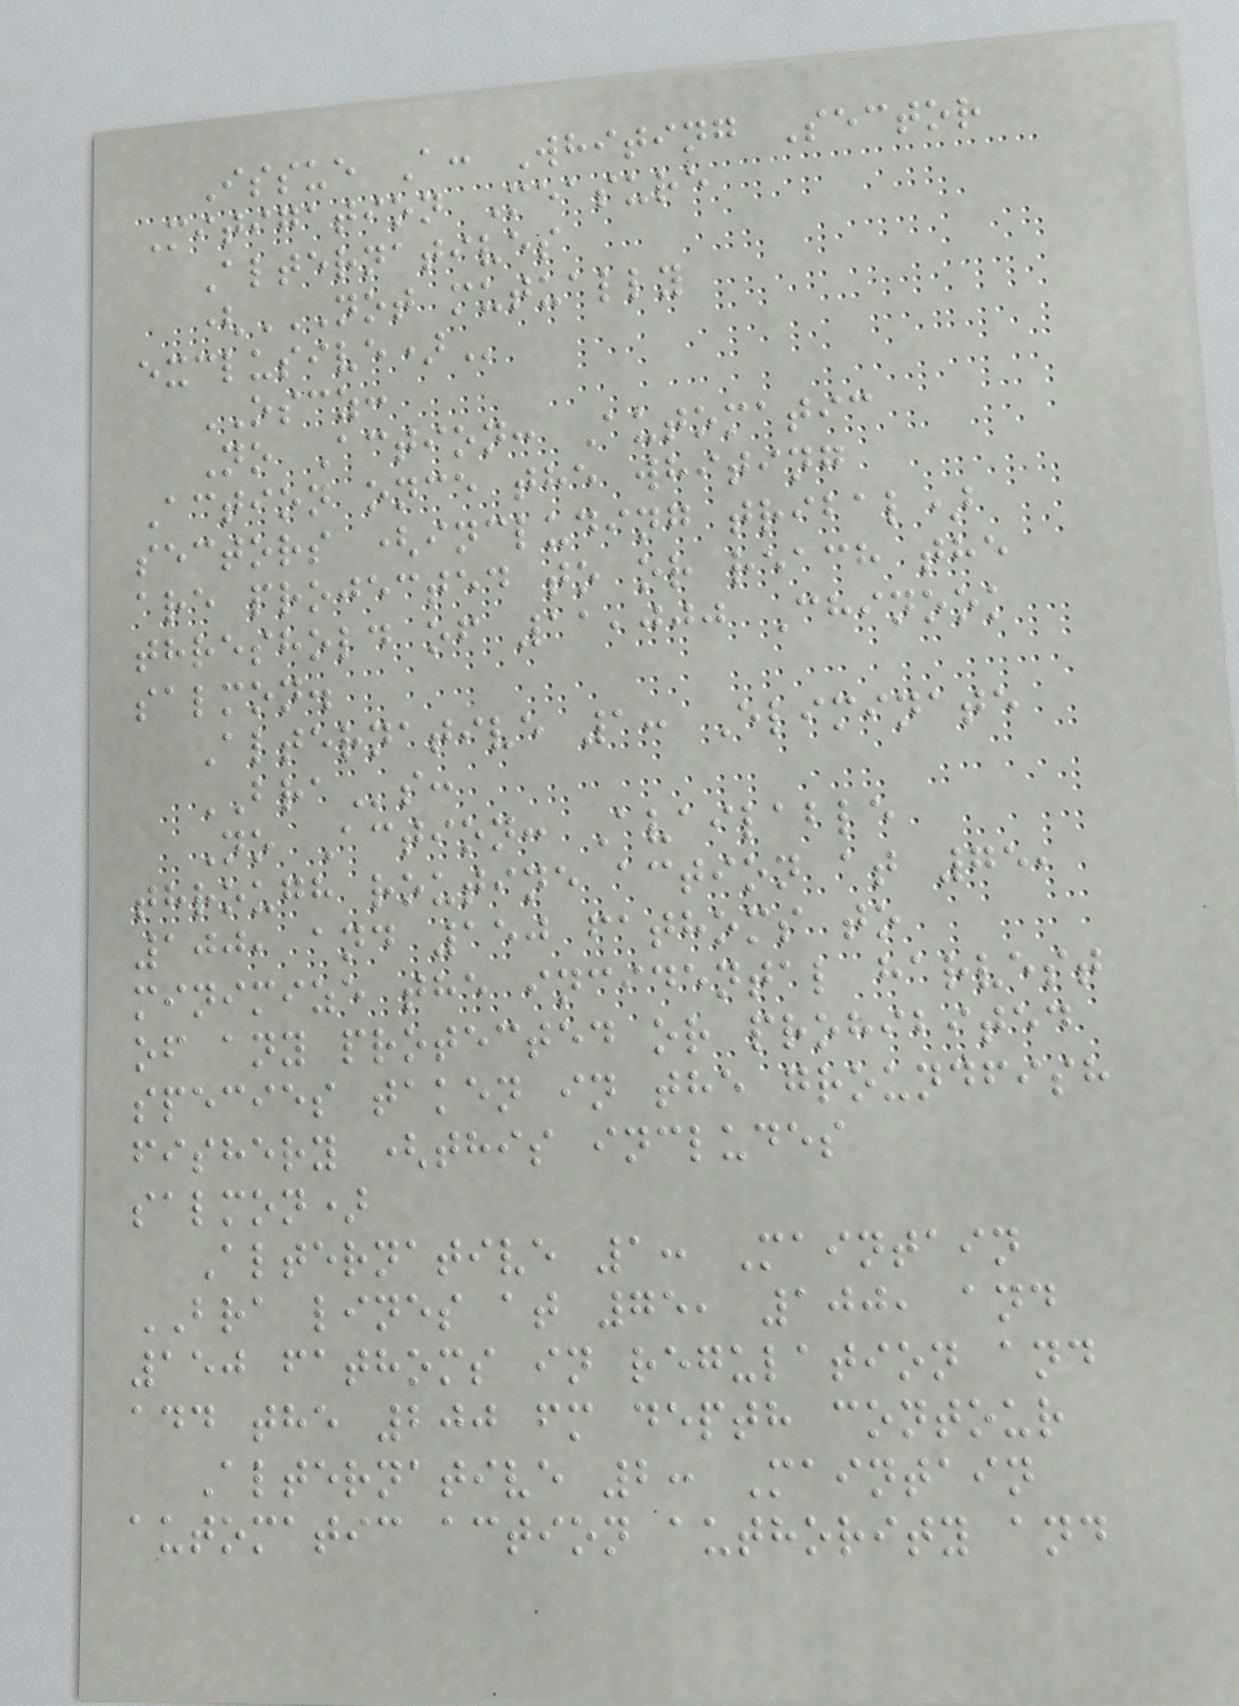Issue A: Whiting Sector
Mitigation Measure
Alternatives
(NOT MUTUALLY
EXCLUSIVE)
OSCZ:
No Action: Automatic
Action once the whiting
sectors (including tribal)
are projected to or reach the
threshold of 11,000 Chinook
salmon.
Alternative 1: Eliminate
BRAs:
No Action: Available
through routine action at 75,
100, and 150 fathoms to
minimize the incidental harvest
of any protected or prohibited
species taken in the groundfish
fishery (this includes
salmon)
Alternative 1: Maintain
BRA lines at 75, 100, and
150 fathoms in regulation and
add the 200 fm depth contour
Alternative 2: Maintain
automatic action authority and
